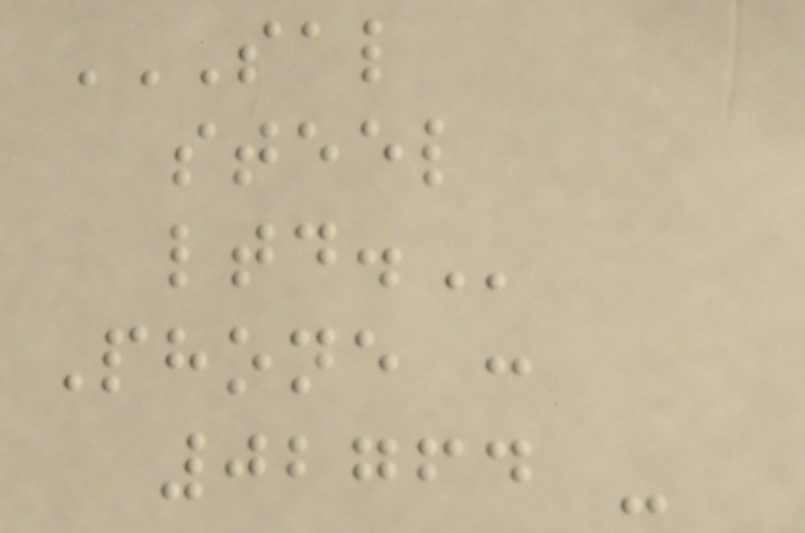SAL
STEEL
LTD.
Phone :
02764 -
